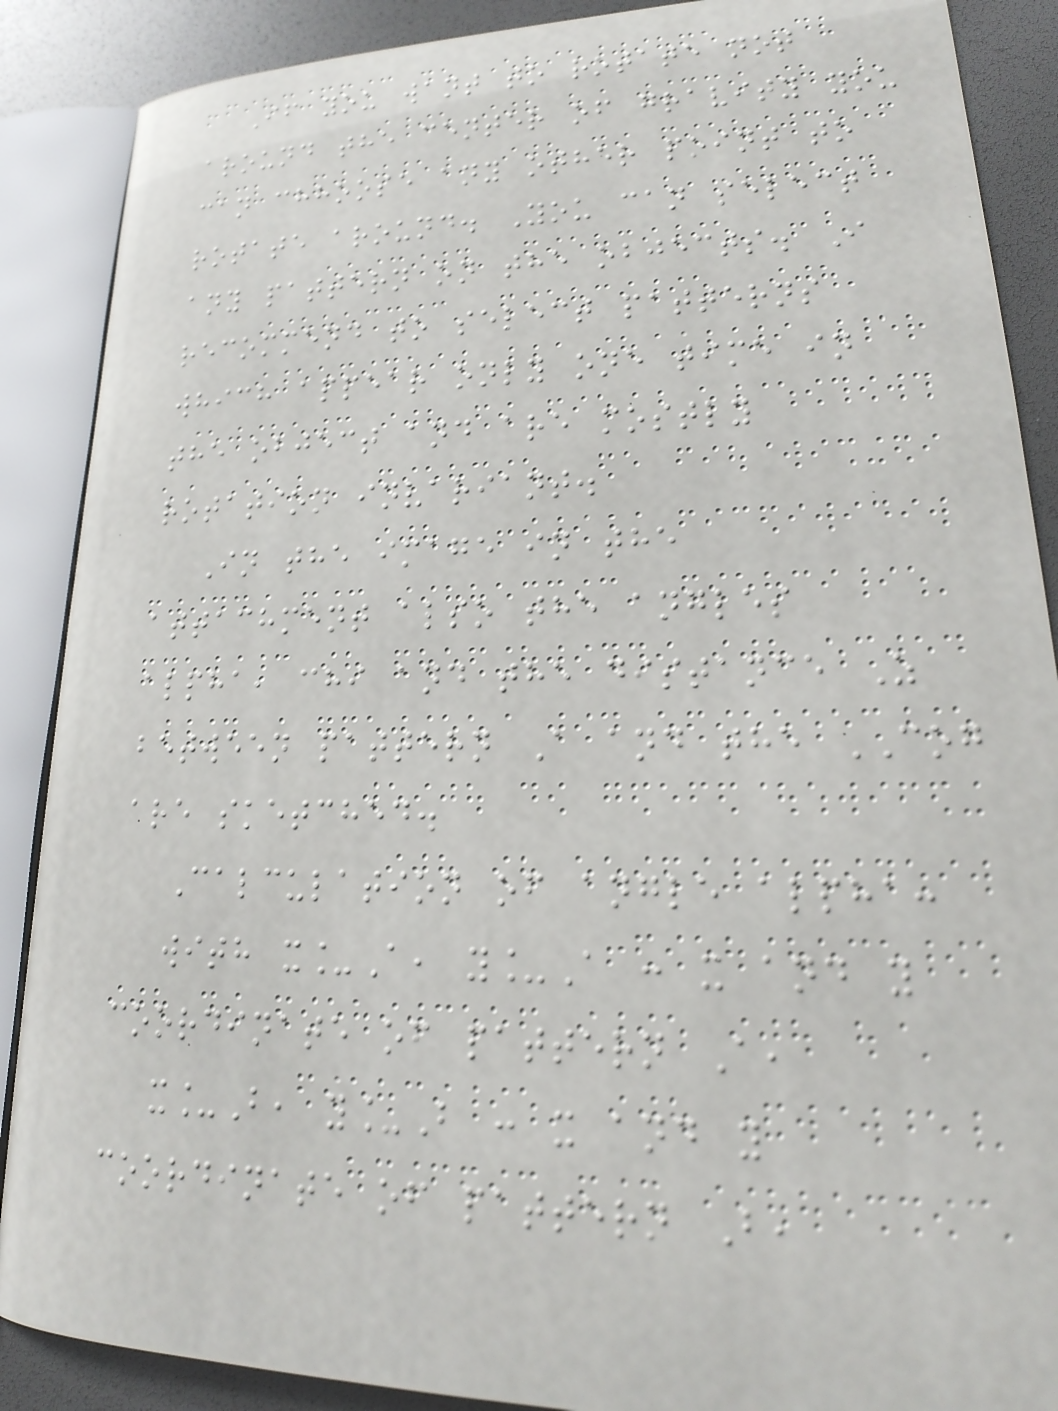If you want to rotate not
around the center of gravity you
can chhoose any other point to
rotate around. You can select
any pattern on the objects. I
recommend to select patterns
which appear only one time in
the object and are mostly
rotation invariant.
In the image in the
attachment also the angles
alpha, chi and the distance Z
between pattern A and the COG
are sketched.
Calculation of angle alpha:
with x_A, y_A : x and y
coordinate of pattern A,
x_B, y_B : x and y
coordinate of pattern B,
